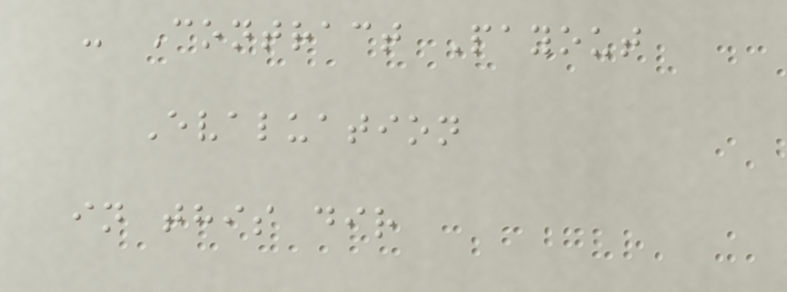- Contract Payout
Evaluation
in this dir
